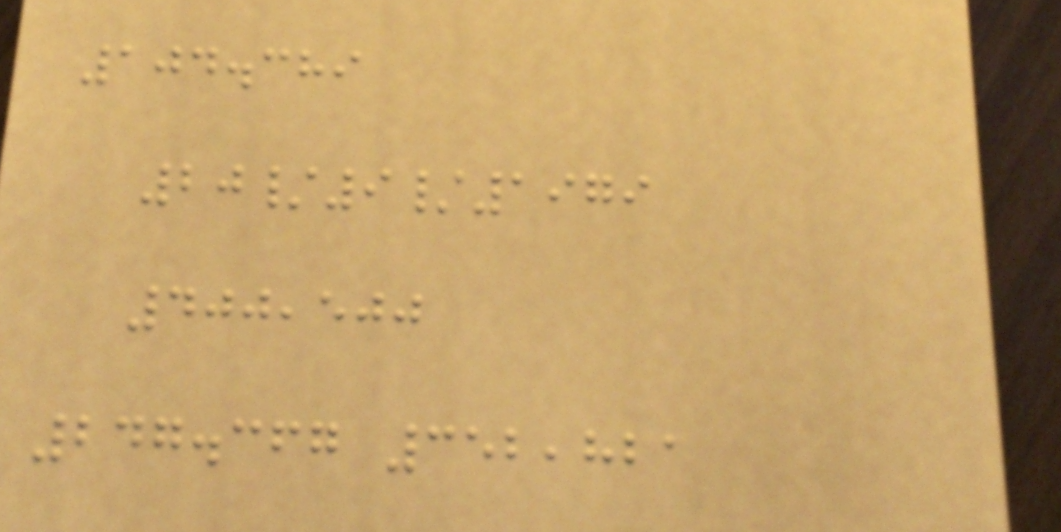104.389
20/9/1979
400,500
247.367 352,821
